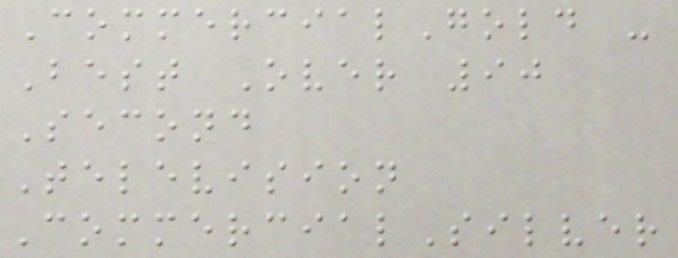CommercialGold -
Best Over 90
Second
Television
CommercialSilver
